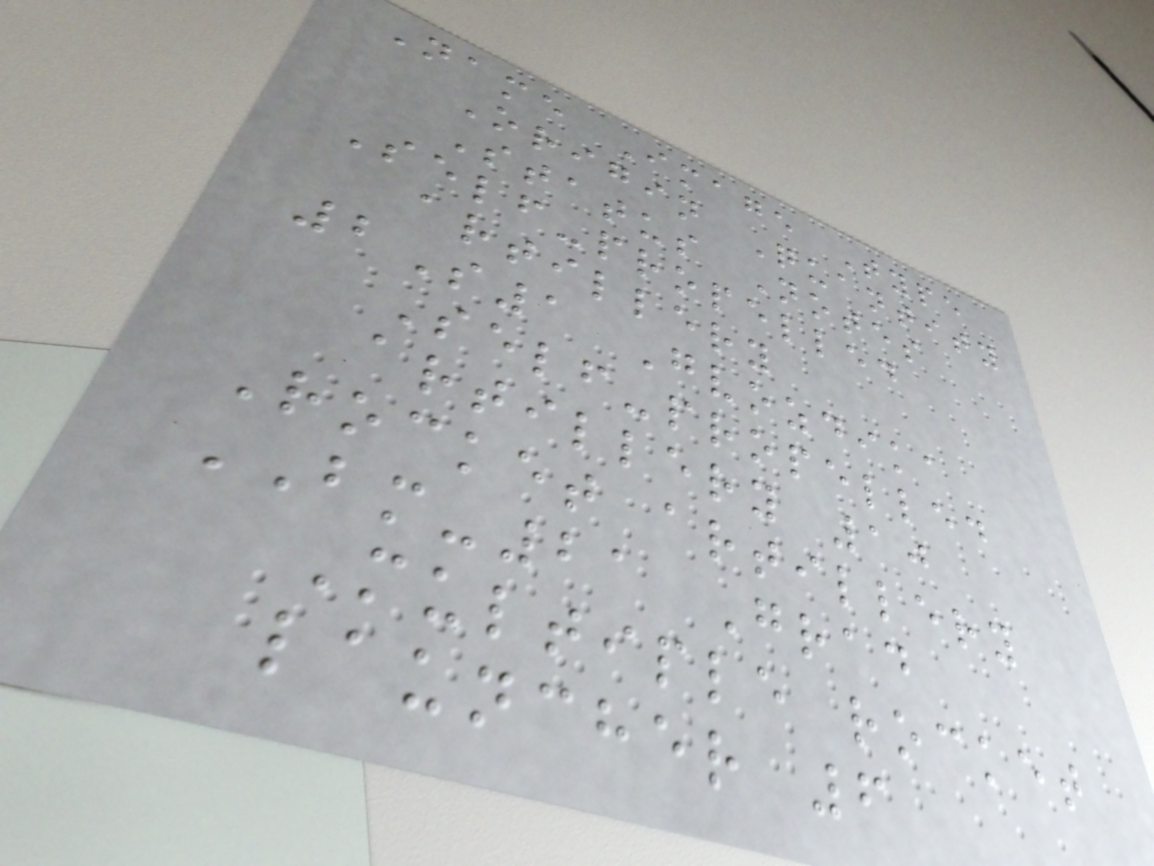Name Image Type
Origin Quantity
Status Notes
Self-propelled
artillery
2S1 Gvozdika
Self-propelled
artillery 10
Rocket artillery
BM-21 Grad
Multiple rocket
launcher 6
